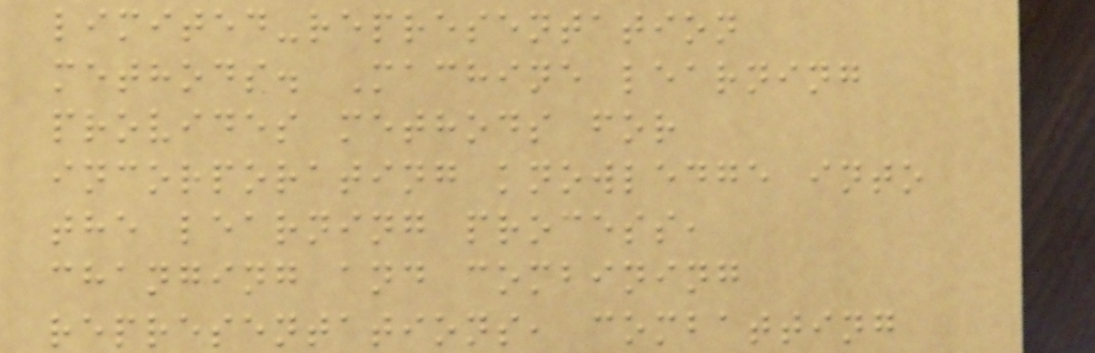limited-representation
methods. Machine learning
provides methods for
incorporating knowledge into
the learning process,
changing and combining
representations, combatting
